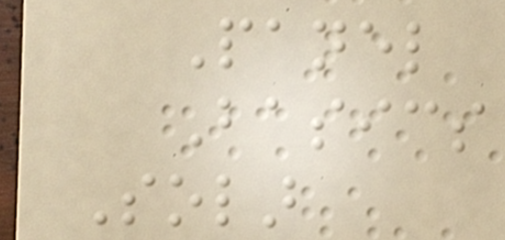Panel
Basics
Solar
